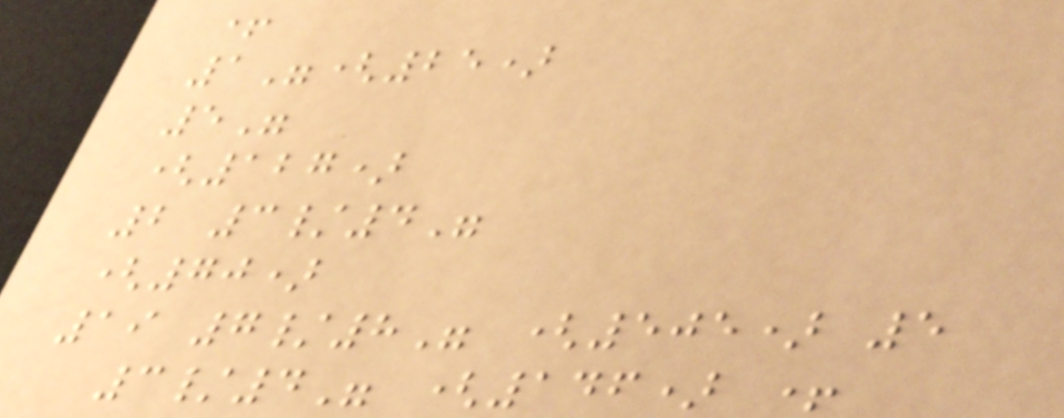+
1"(25)
5"
(127)
2 3/4"
(70)
19 7/8" (505) 5
3/4" (146) +
